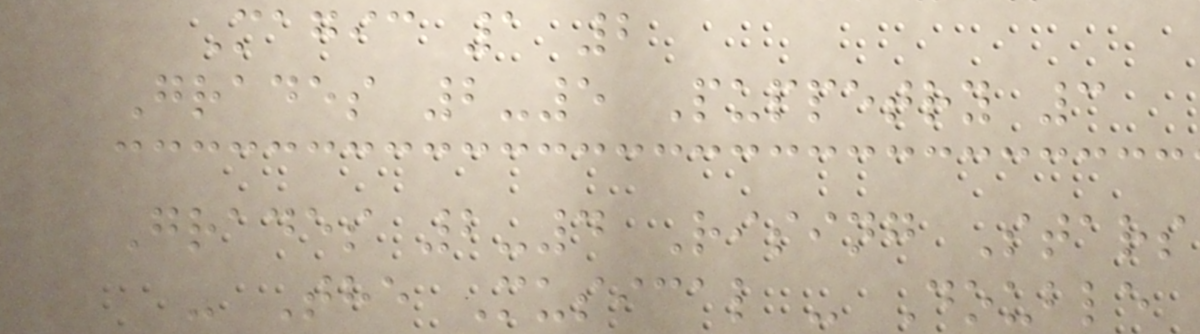Magic 1 2
Grades 2-5 Puppetry 3
Grades 2-4 Rising Stars
- The Musical - Double
